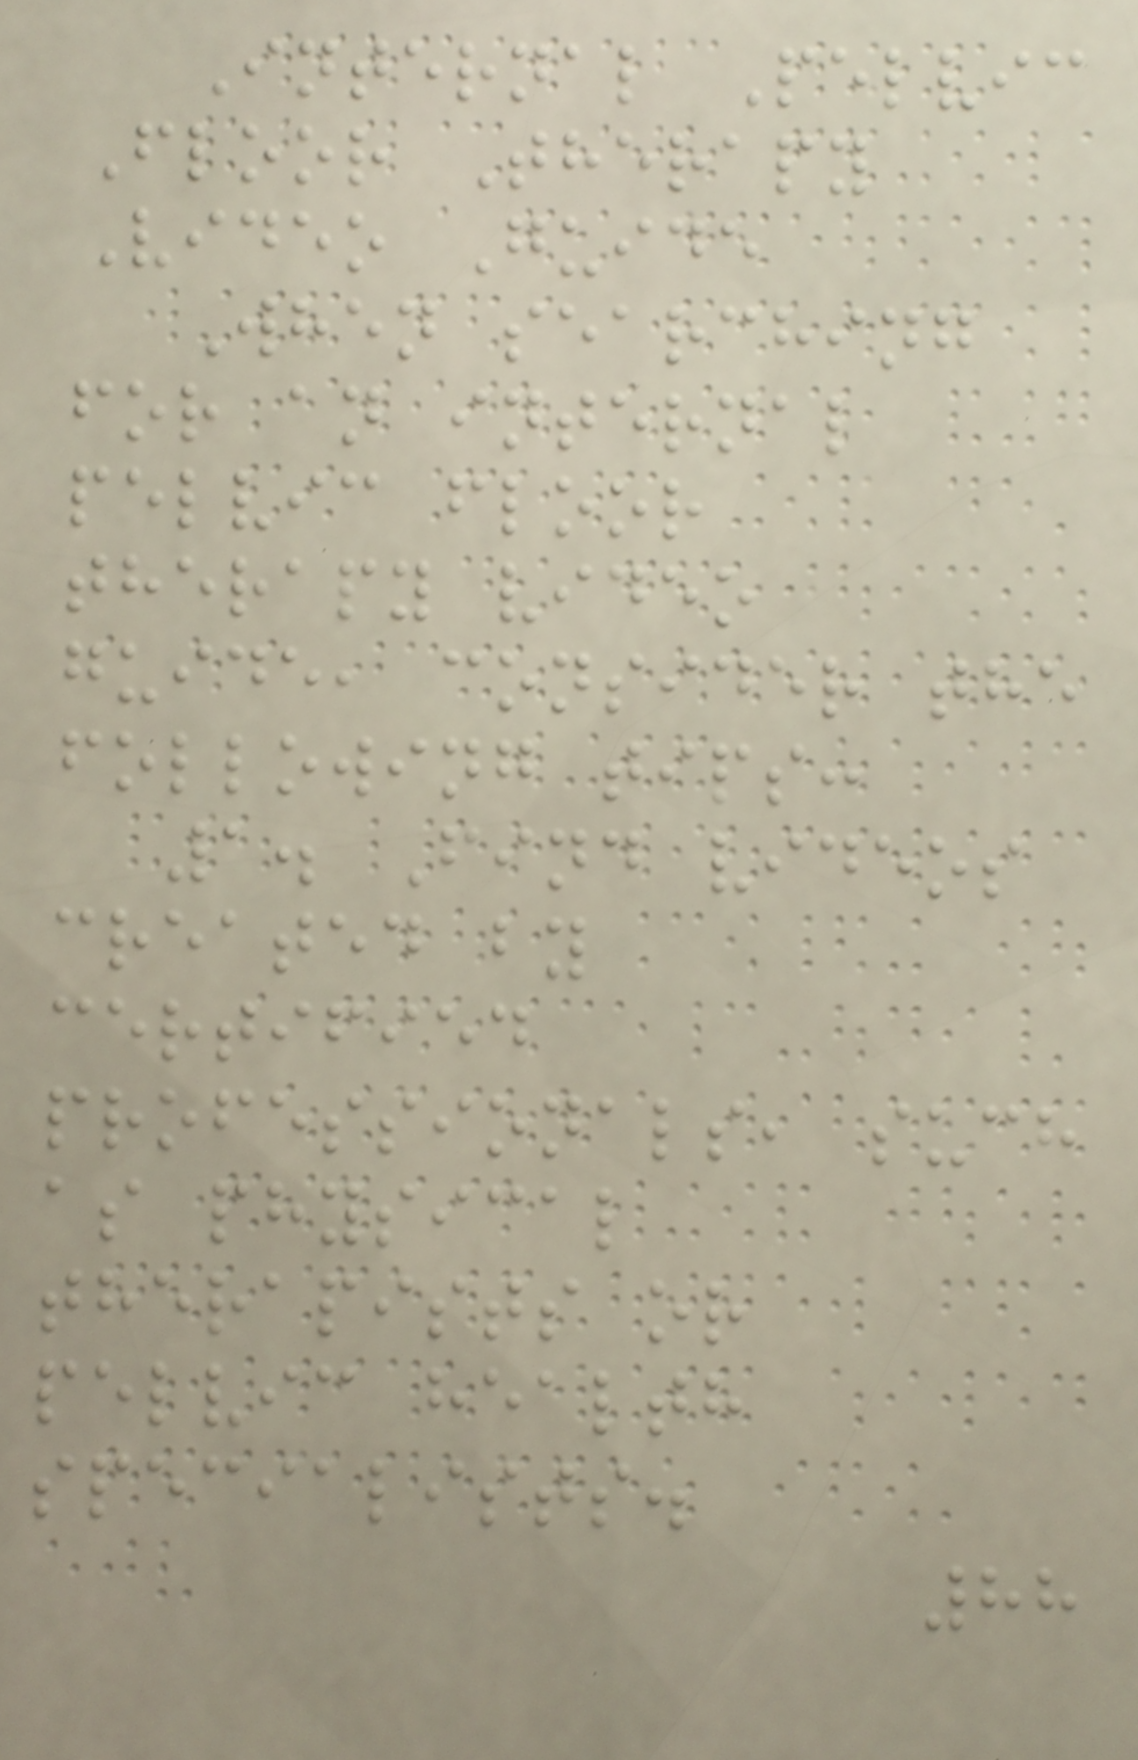Internal Pelvic
Floor Therapy
Video Guide
When searching
for an internal
pelvic floor
therapy video
guide, consider the
following tips:
1. Find videos
created by
certified
professionals, such
as physical
therapists or
pelvic health
specialists.
88
